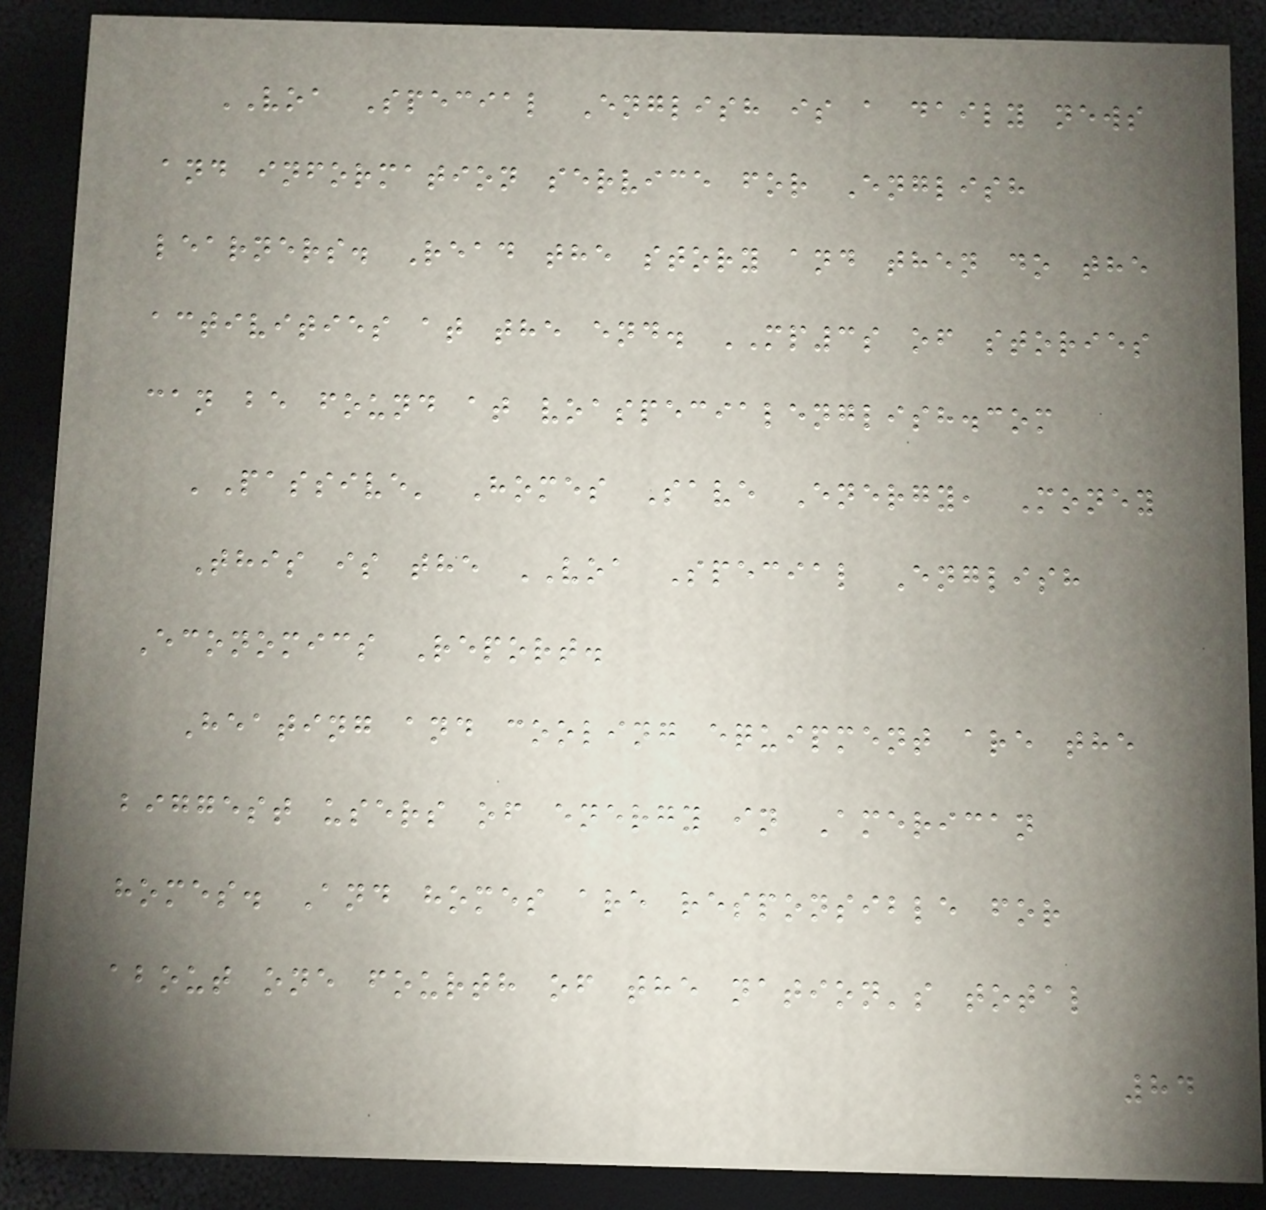VOA Special English is a daily news
and information service for English
learners. Read the story and then do the
activities at the end. MP3s of stories
can be found at voaspecialenglish.com
'Passive' Homes Save Energy, Money
This is the VOA Special English
Economics Report.
Heating and cooling equipment are the
biggest users of energy in American
homes. And homes are responsible for
about one fourth of the nation's total
84
